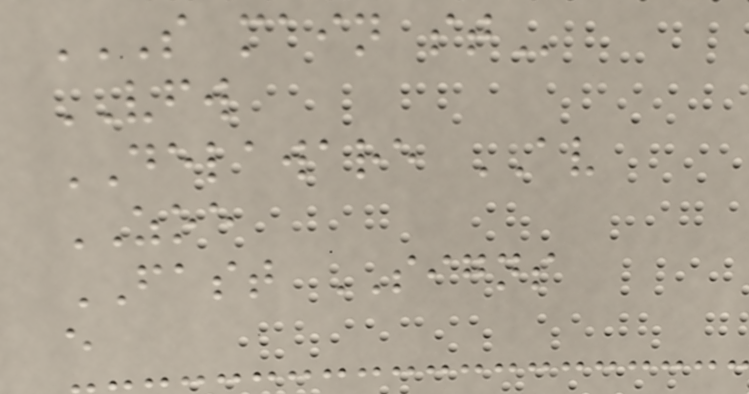S MAIN ST
VFW
DELAWARE AV
ZOE
FAST SIGNS
e
